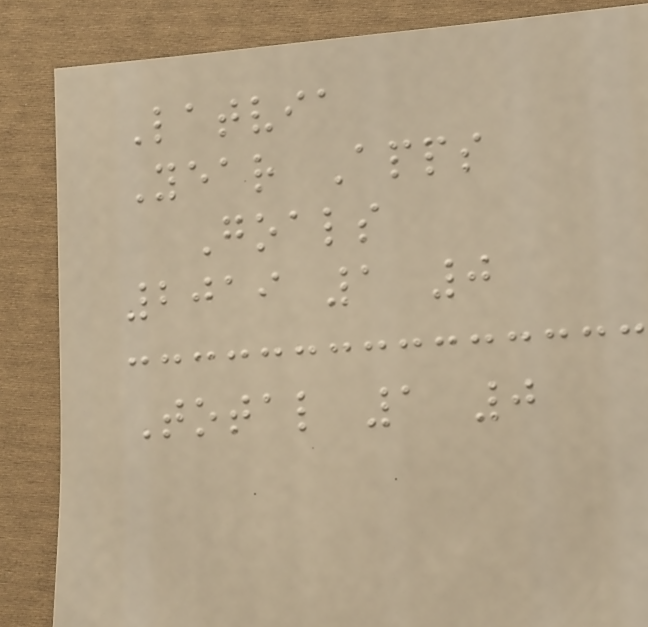Latvia
Year Apps
Goals
2019 1 0
Total 1 0
